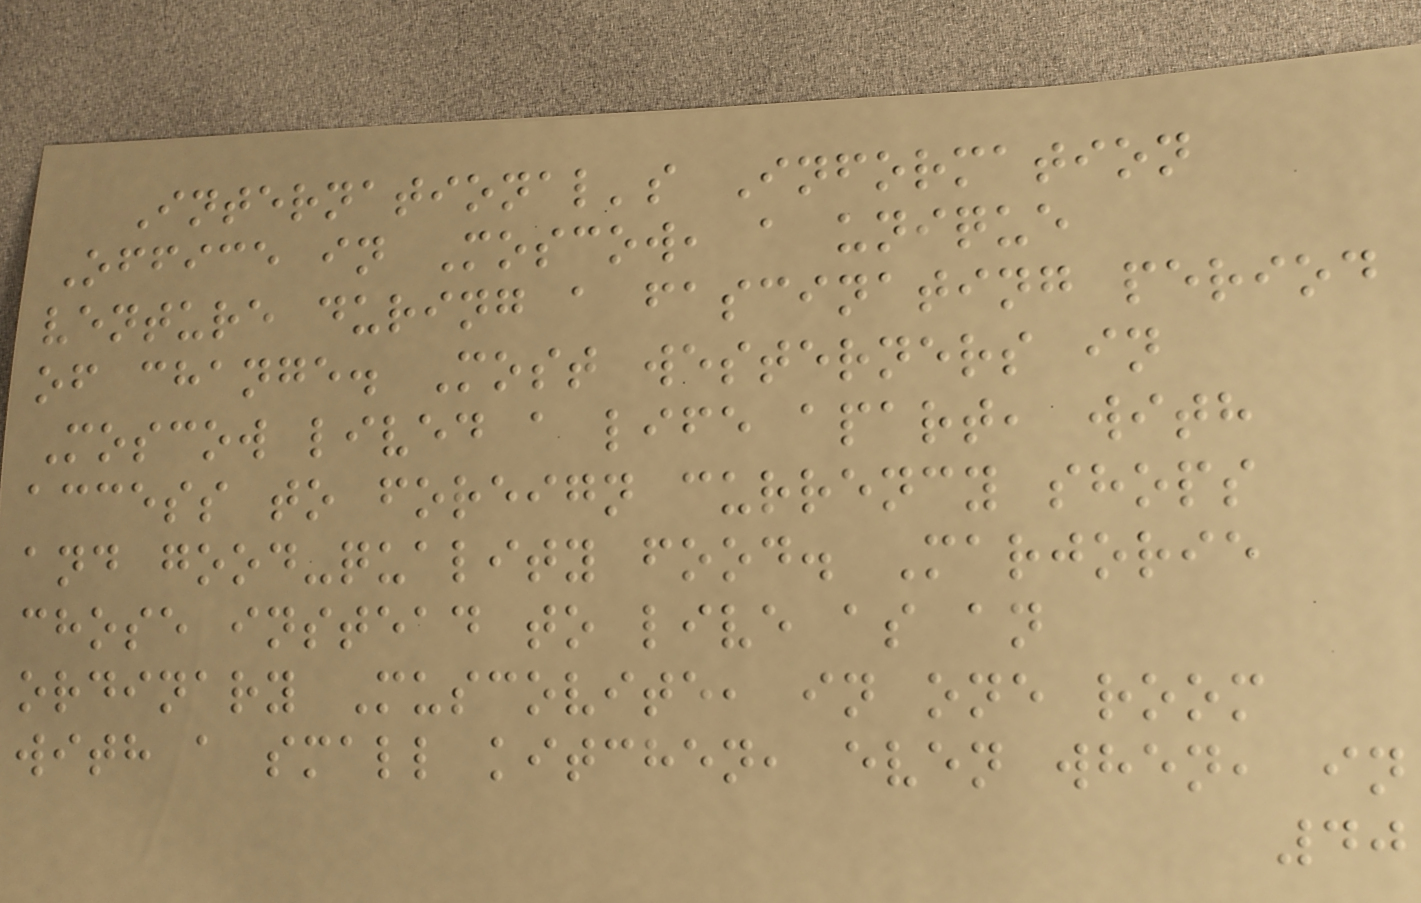International's Information
Office in Moscow, a unique
venture during a fascinating period
of change. Most westerners in
Moscow lived a life apart, with
access to foreign currency shops
and good-quality food. Marjorie
chose instead to live as an
ordinary Muscovite, in one room
with a small kitchen, even when, in
40
